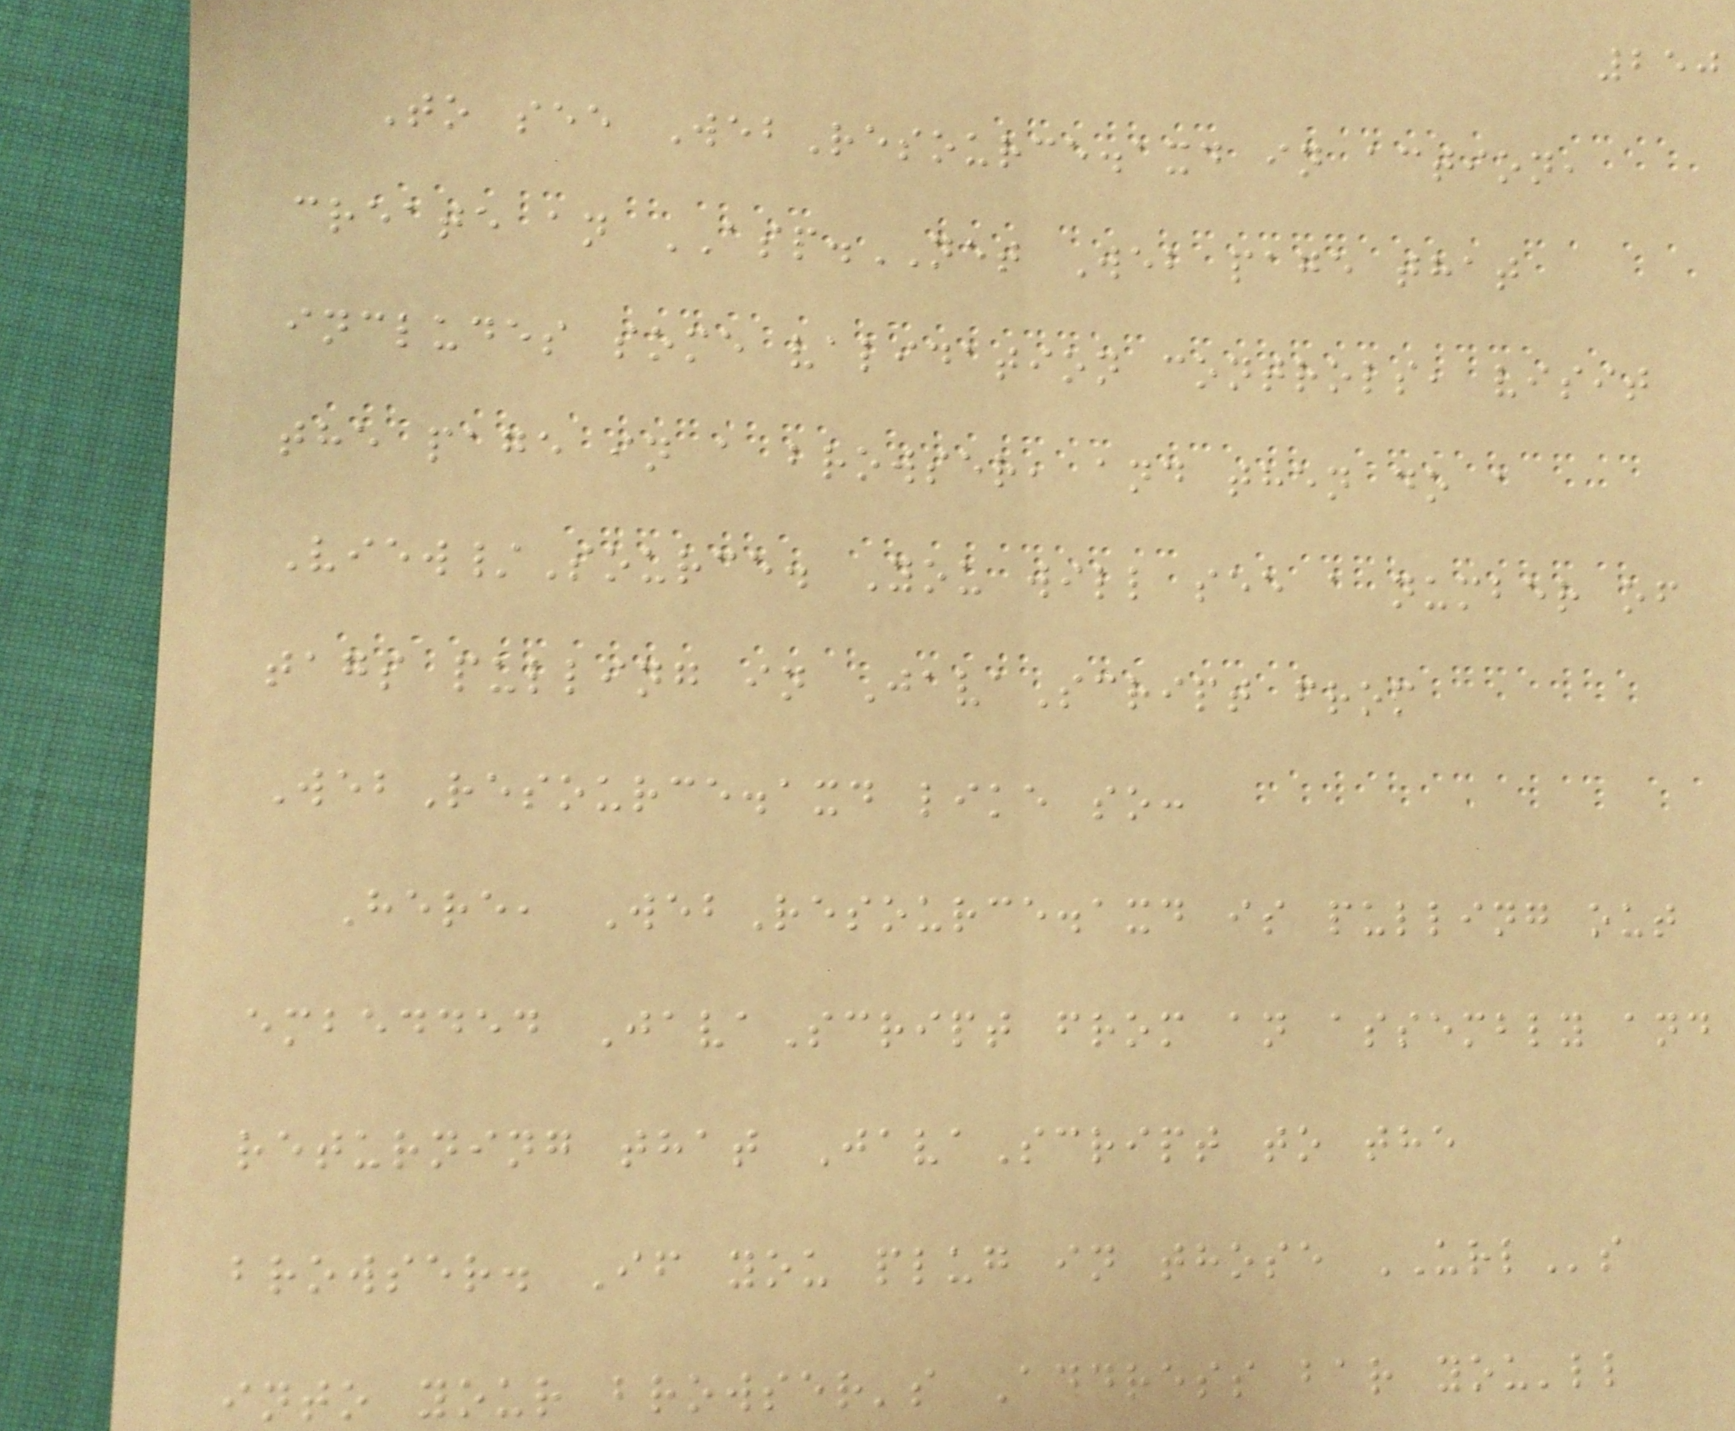250
To see WebResource.axd in action,
create an ASP.NET Web page that
includes some validation controls, visit
the page in a browser, and then do a
View/Source. You will see a number of
tags pulling in JavaScript from
WebResource.axd like so:
Here, WebResource.axd is pulling out
embedded JavaScript from an assembly and
returning that JavaScript to the
browser. If you plug in those URLs
into your browser's Address bar you'll
